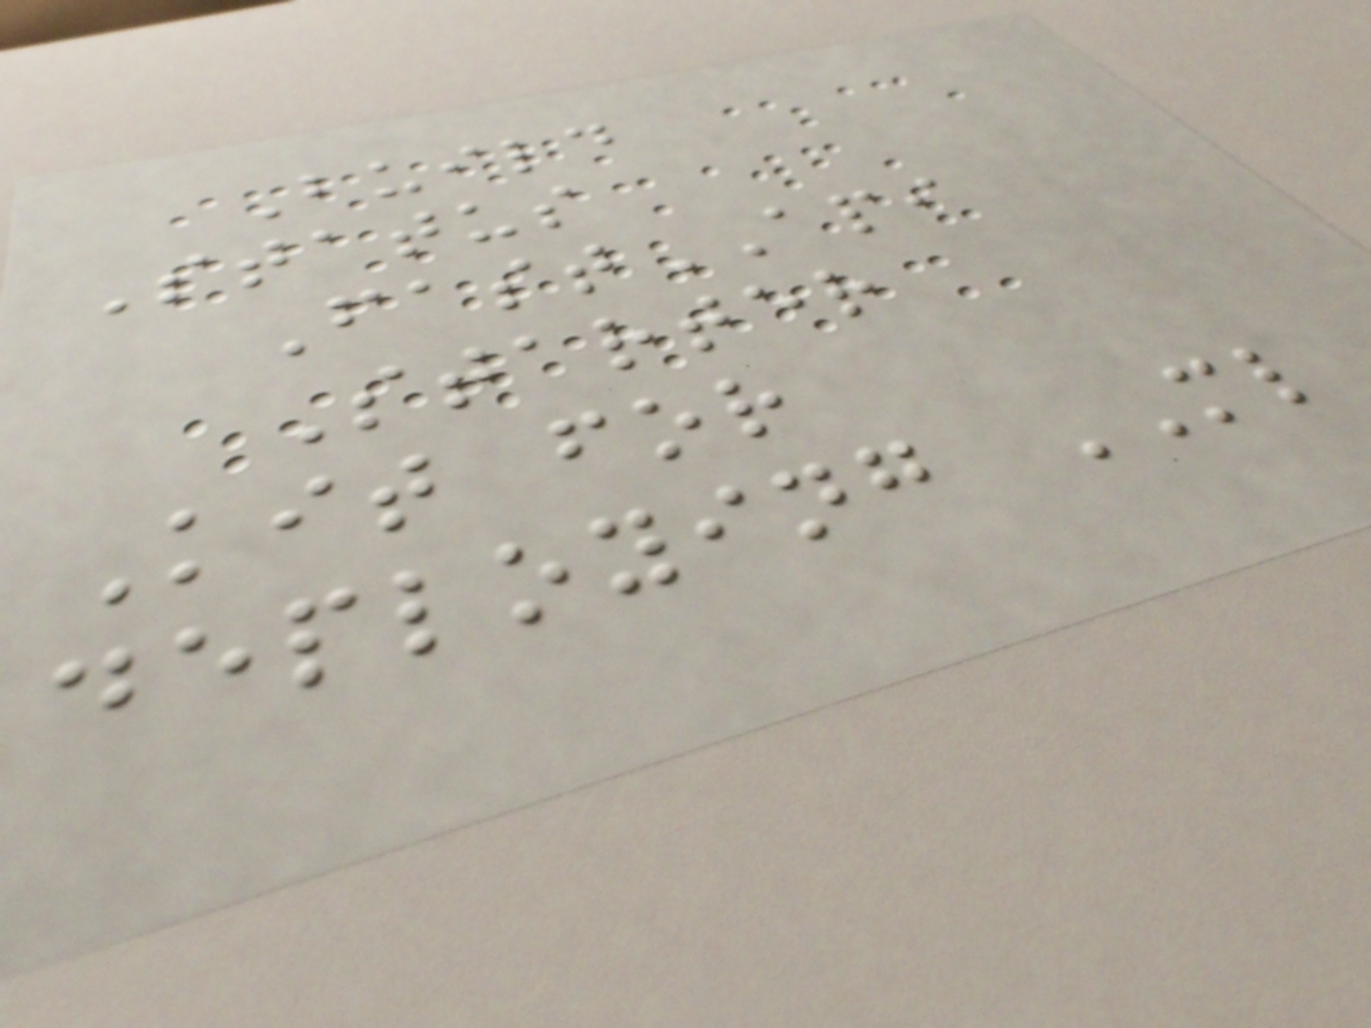Build
Status
FastAPI
Starter
Kit for
deploying ML
